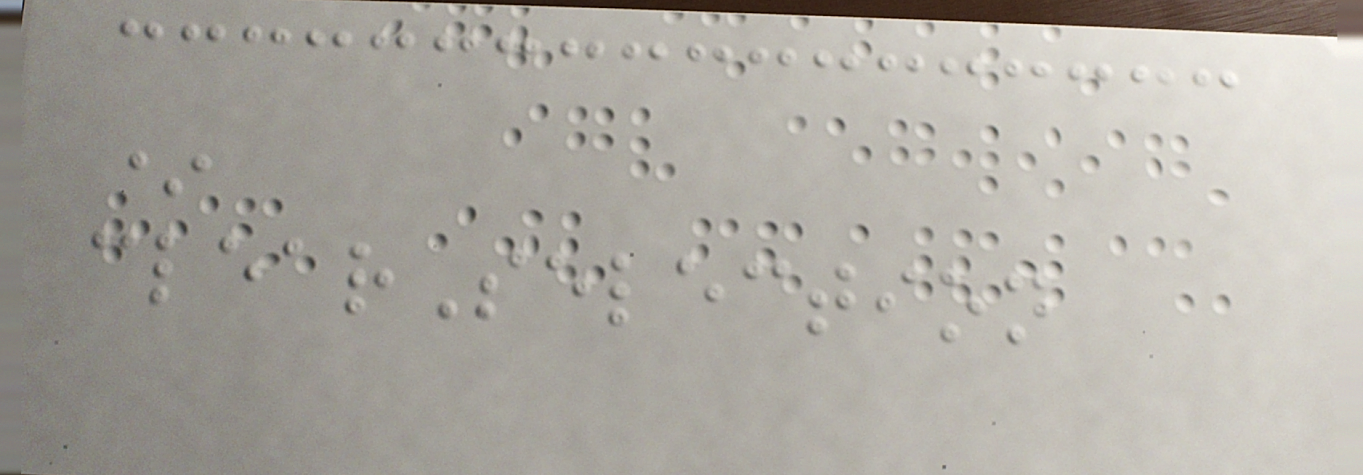*
clearSelection
